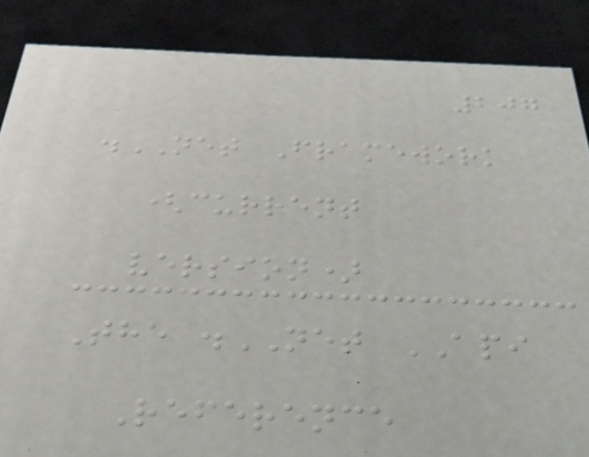207
.NET Framework
(current
version)
The .NET API
Reference
